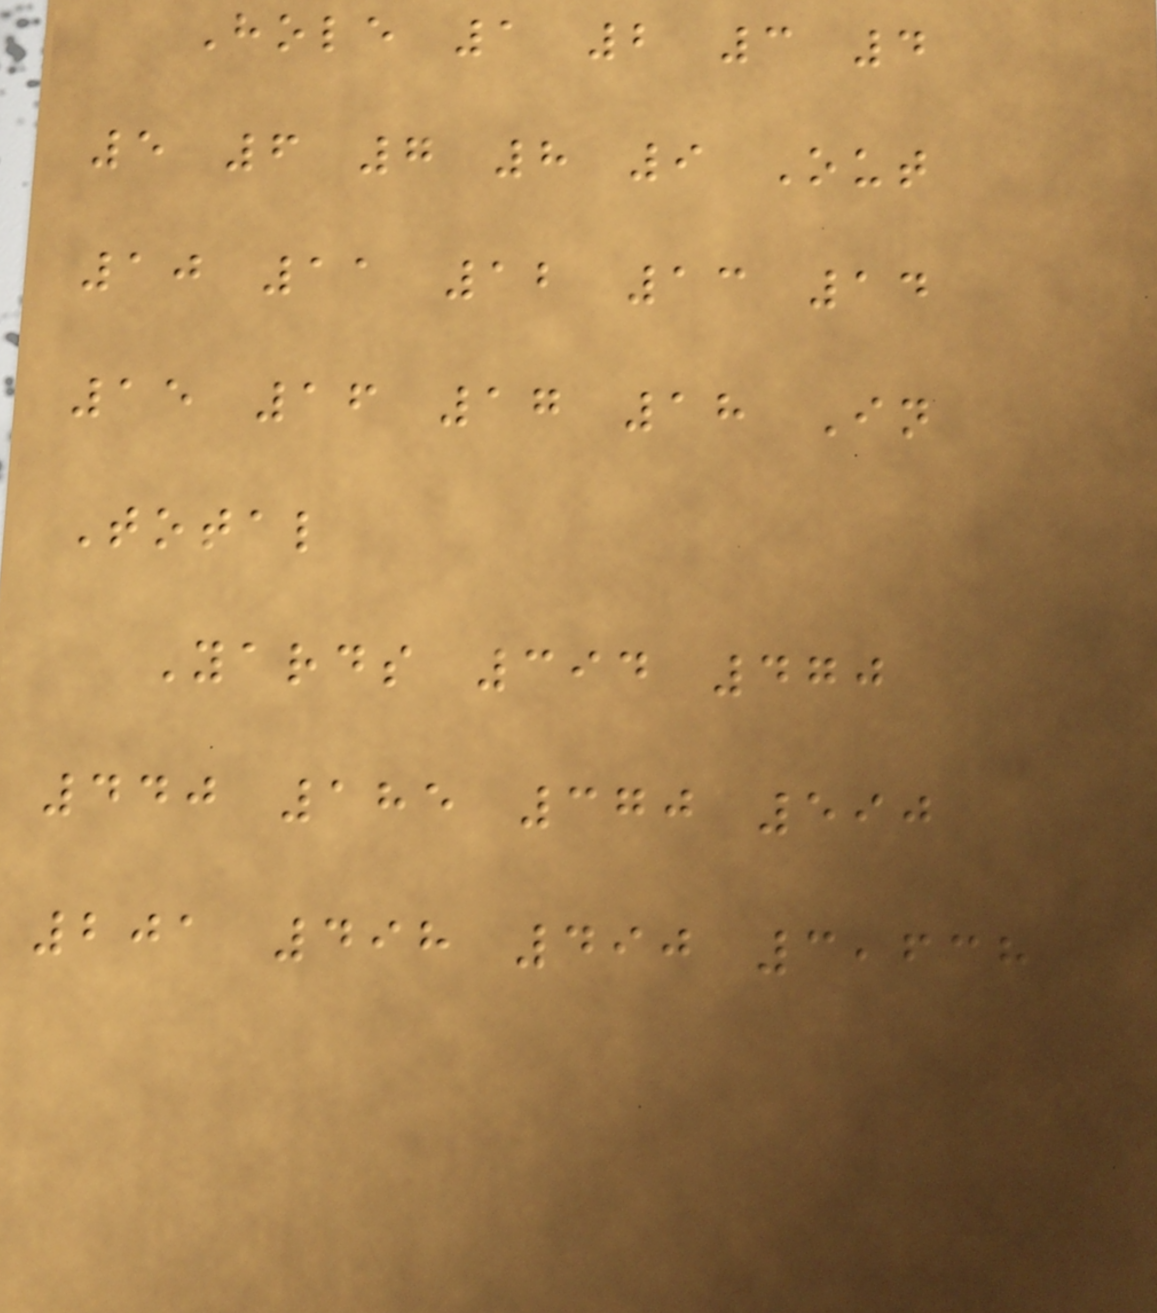Hole 1 2 3 4
5 6 7 8 9 Out
10 11 12 13 14
15 16 17 18 In
Total
Yards 394 470
440 185 370 590
201 498 490 3,638
